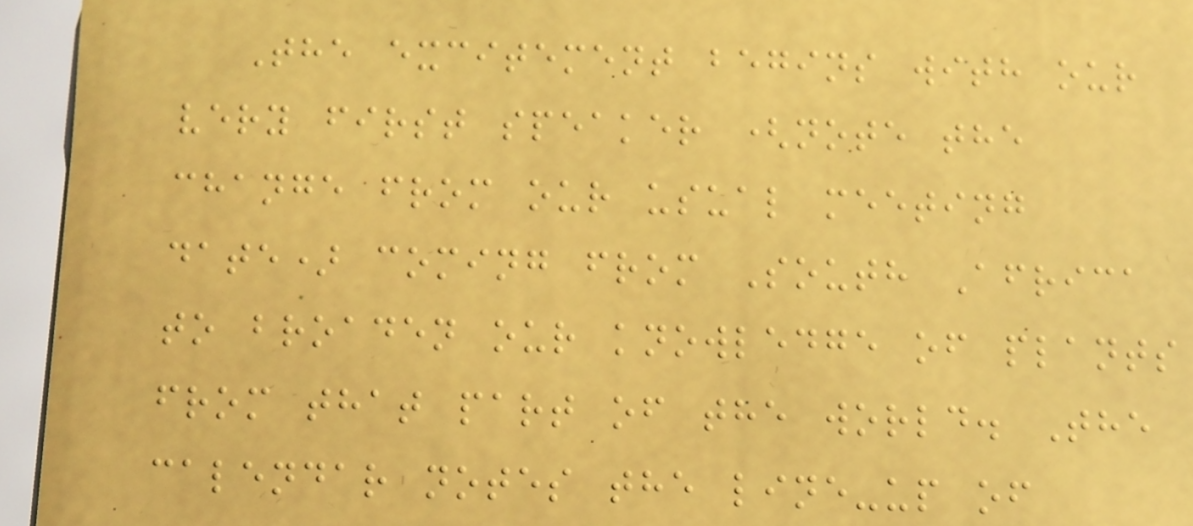The excitement begins with our
very first speaker (note the
change from our usual meeting
date) coming from South Africa
to broaden our knowledge of plants
from that part of the world. The
calendar notes the line-up of
